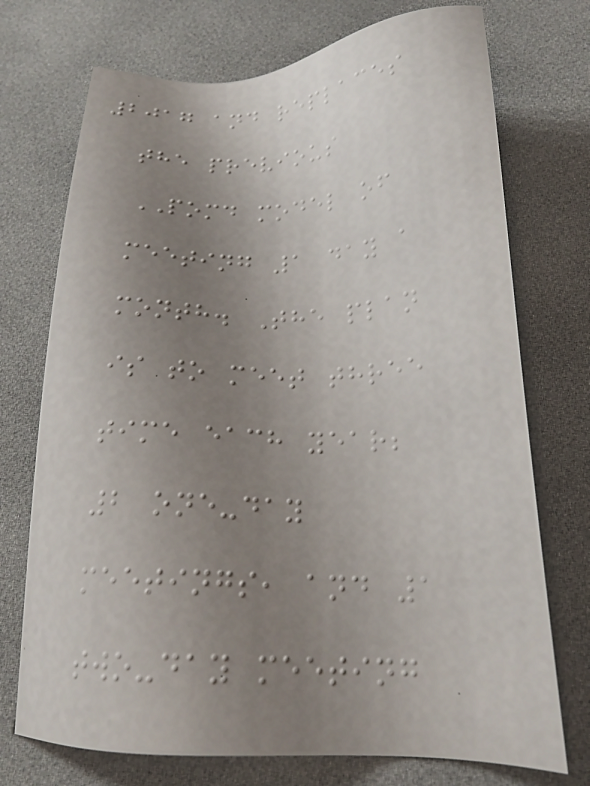2017 and replaces
the previous
POMD model of
meeting 1 day a
month. The plan
is to meet three
time each year;
2 one-day
meetings, and 1
two-day meeting
